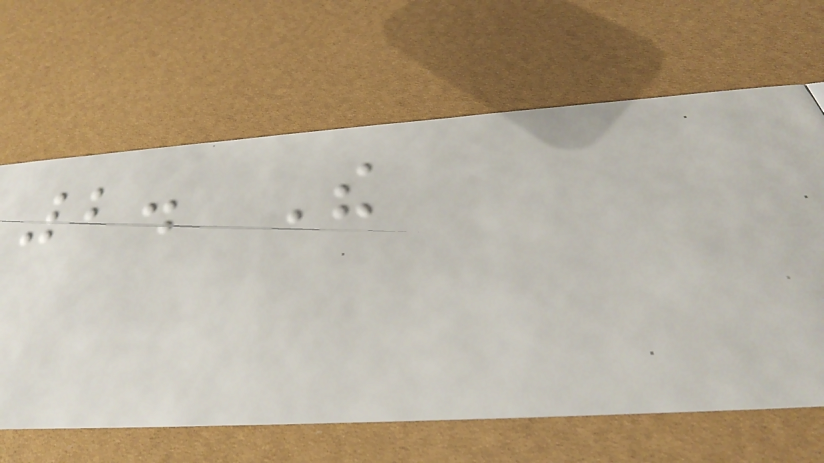2. The
